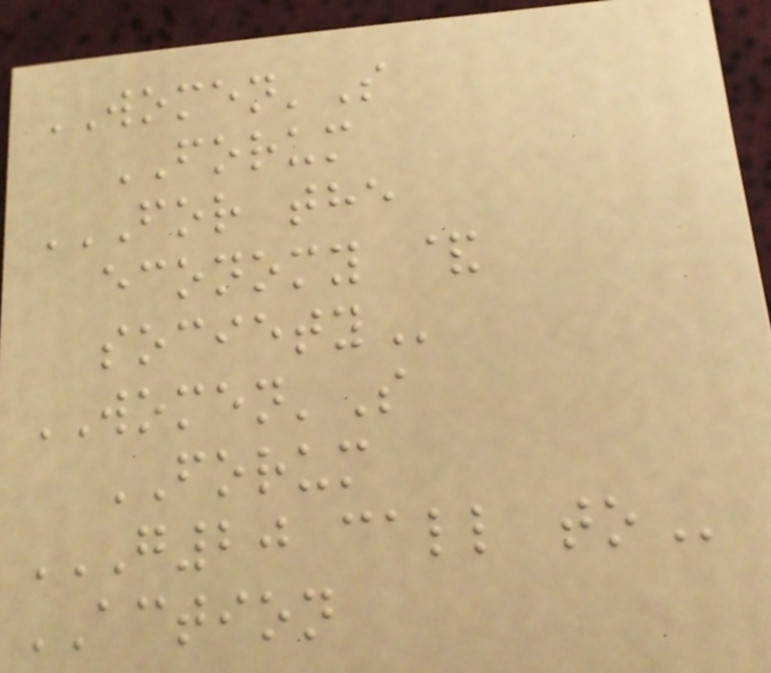WOMEN'S
FORUM
FOR THE
ECONOMY &
SOCIETY
WOMEN'S
FORUM
G20 CALL TO
ACTION
